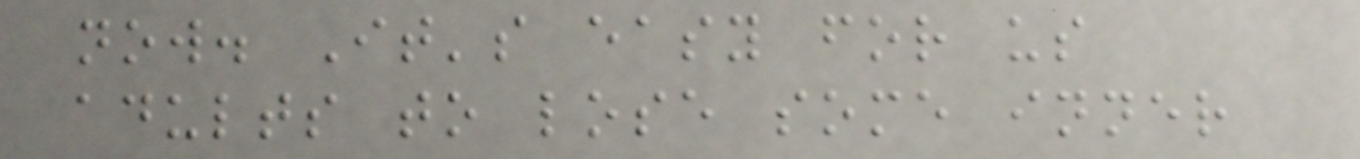now. It's easy for us
adults to lose some inner
